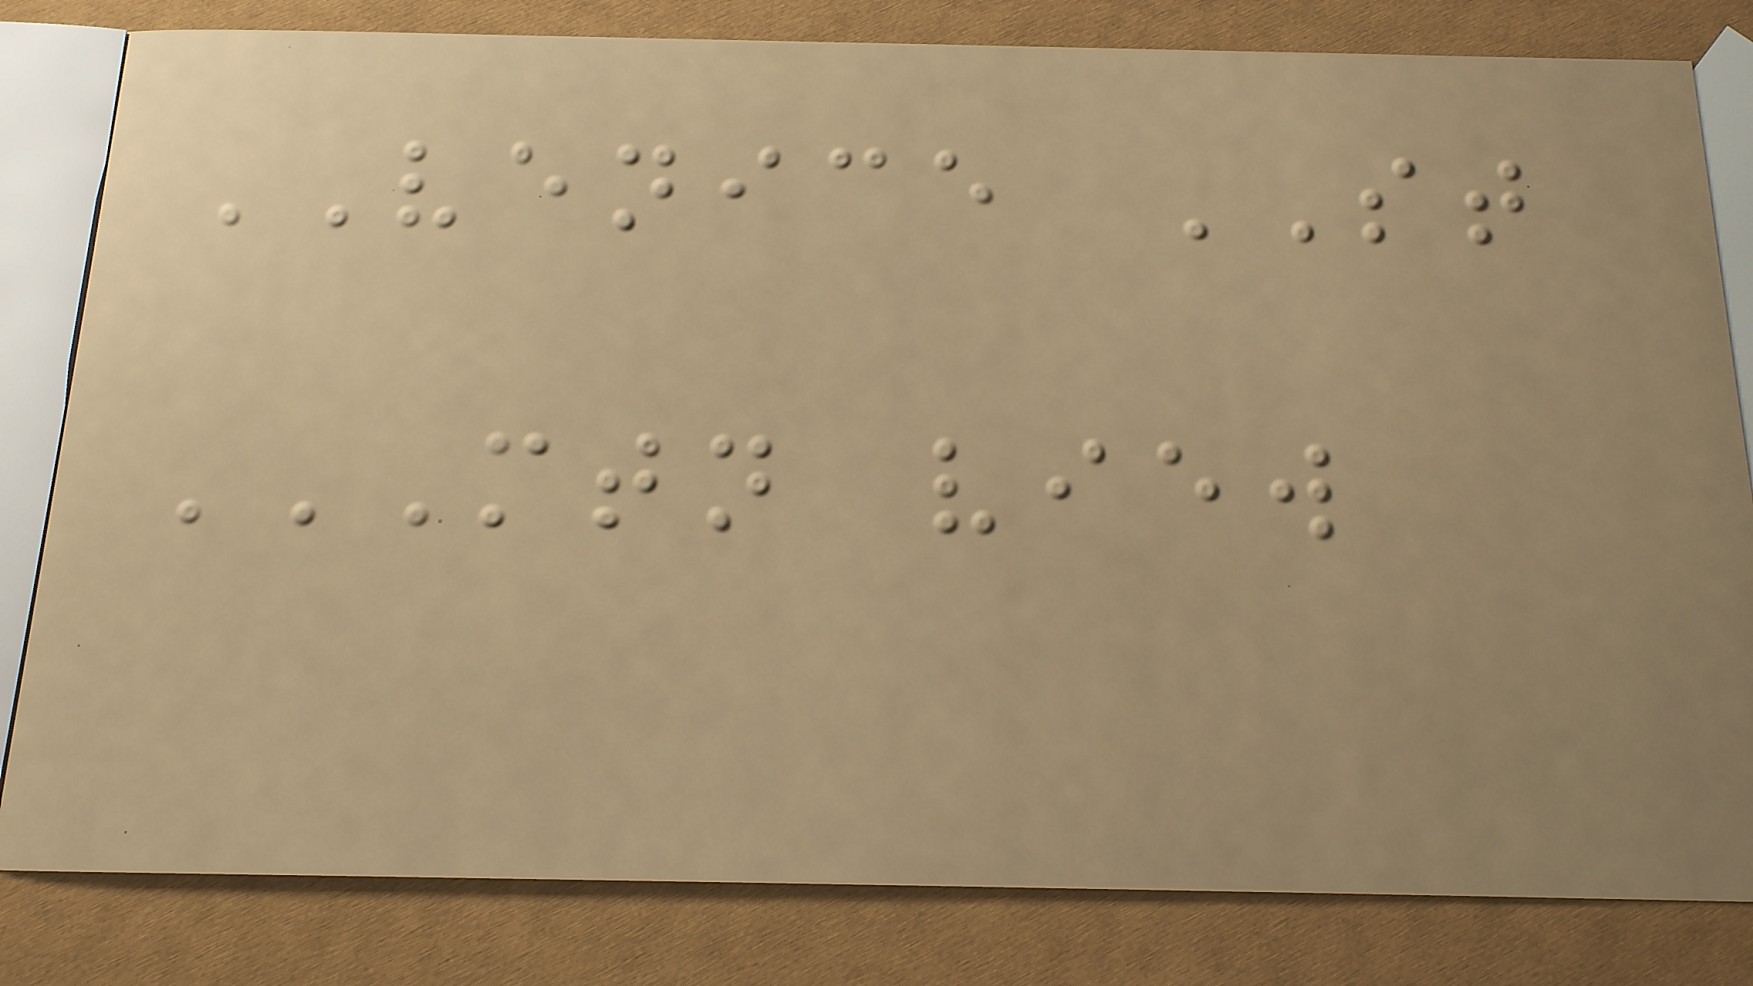VENICE ST
MTN VIEW
